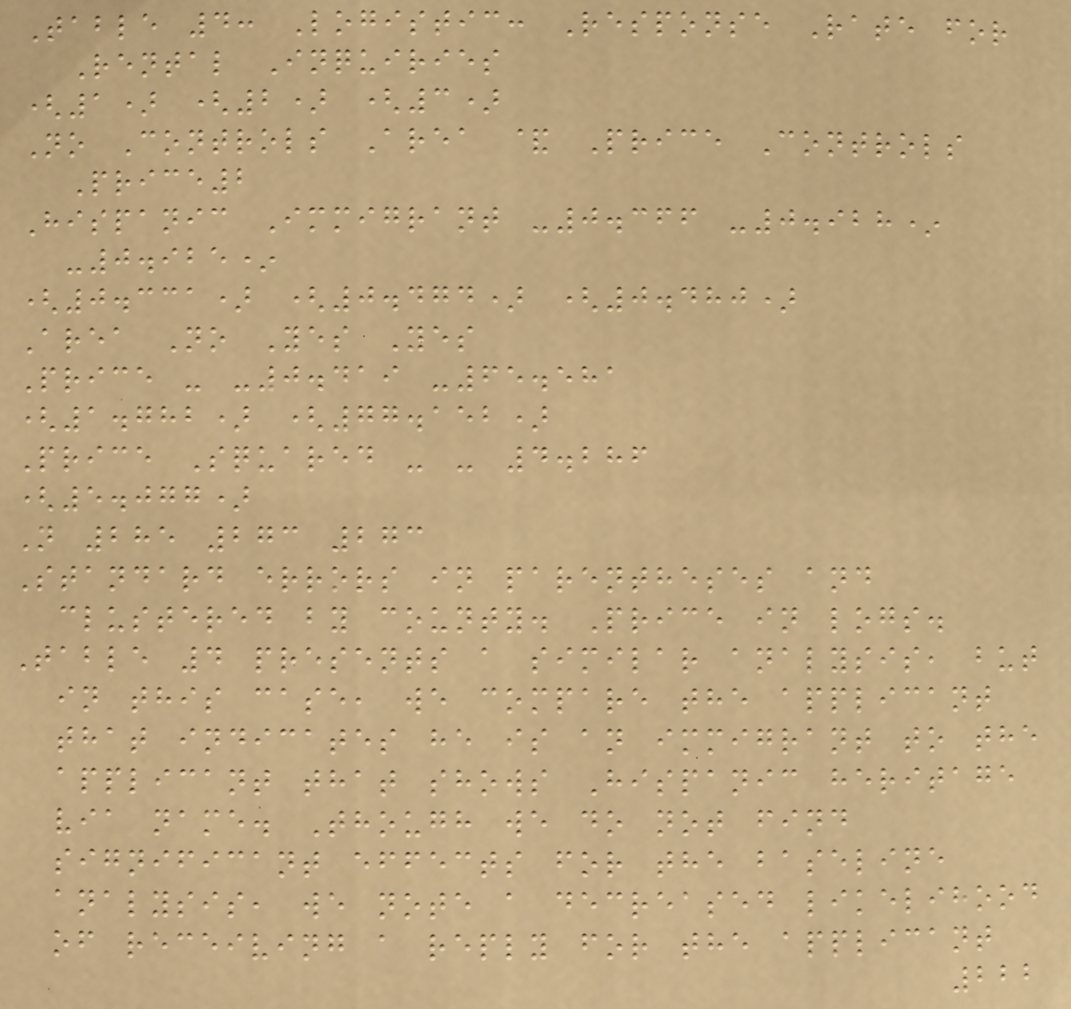Table 4: Logistic: Response Rate for
Rental Inquiries
(1) (2) (3)
No Controls Area & Price Controls
Price2
Hispanic Immigrant -0.366 -0.928*
-0.925*
(0.331) (0.474) (0.480)
Area No Yes Yes
Price - -0.419 -65.581
(1.782) (77.152)
Price Squared - - 4.286
(5.077)
N 285 273 273
Standard errors in parentheses and
clustered by county. Price in logs.
Table 4 presents a similar analysis, but
in this case, we compare the applicant
that indicates he is an immigrant to the
applicant that shows Hispanic heritage
via name. Though we do not find
significant effects for the baseline
analysis, we note a decreased likelihood
of receiving a reply for the applicant
222
